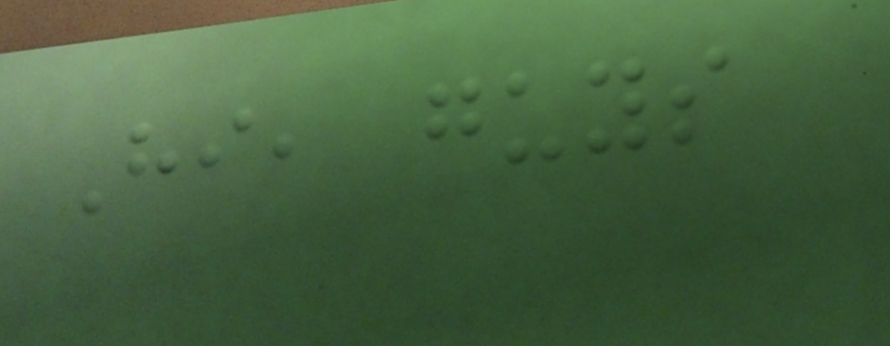Hi, guys
